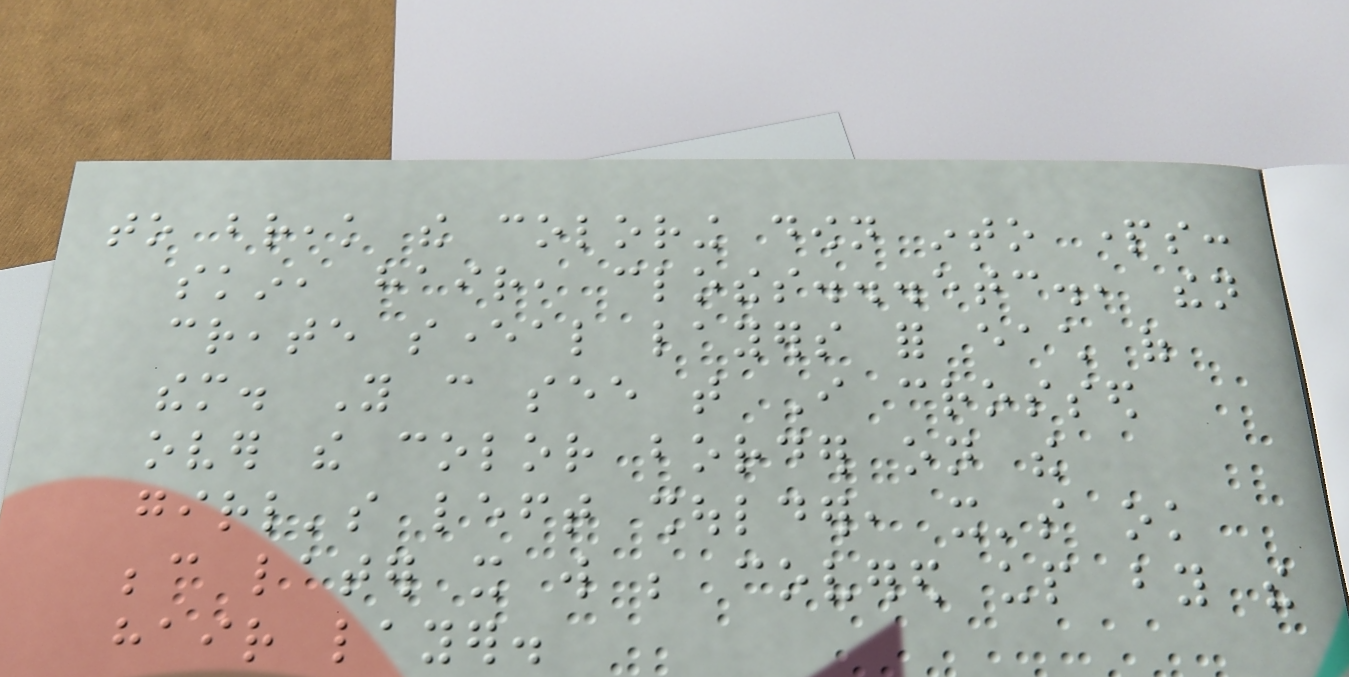to break the coloring down into parts:
skin, hair, clothes...etc., then
create several layers for each of
them. You can see that I crossed
over the color border on the
girl's left shoulder, it's ok
because later it will be covered up by the
hair layer.
